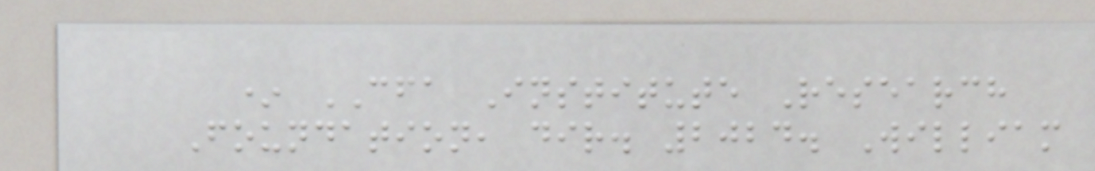* CFA Institute Research
Foundation, dir. 2024. William
